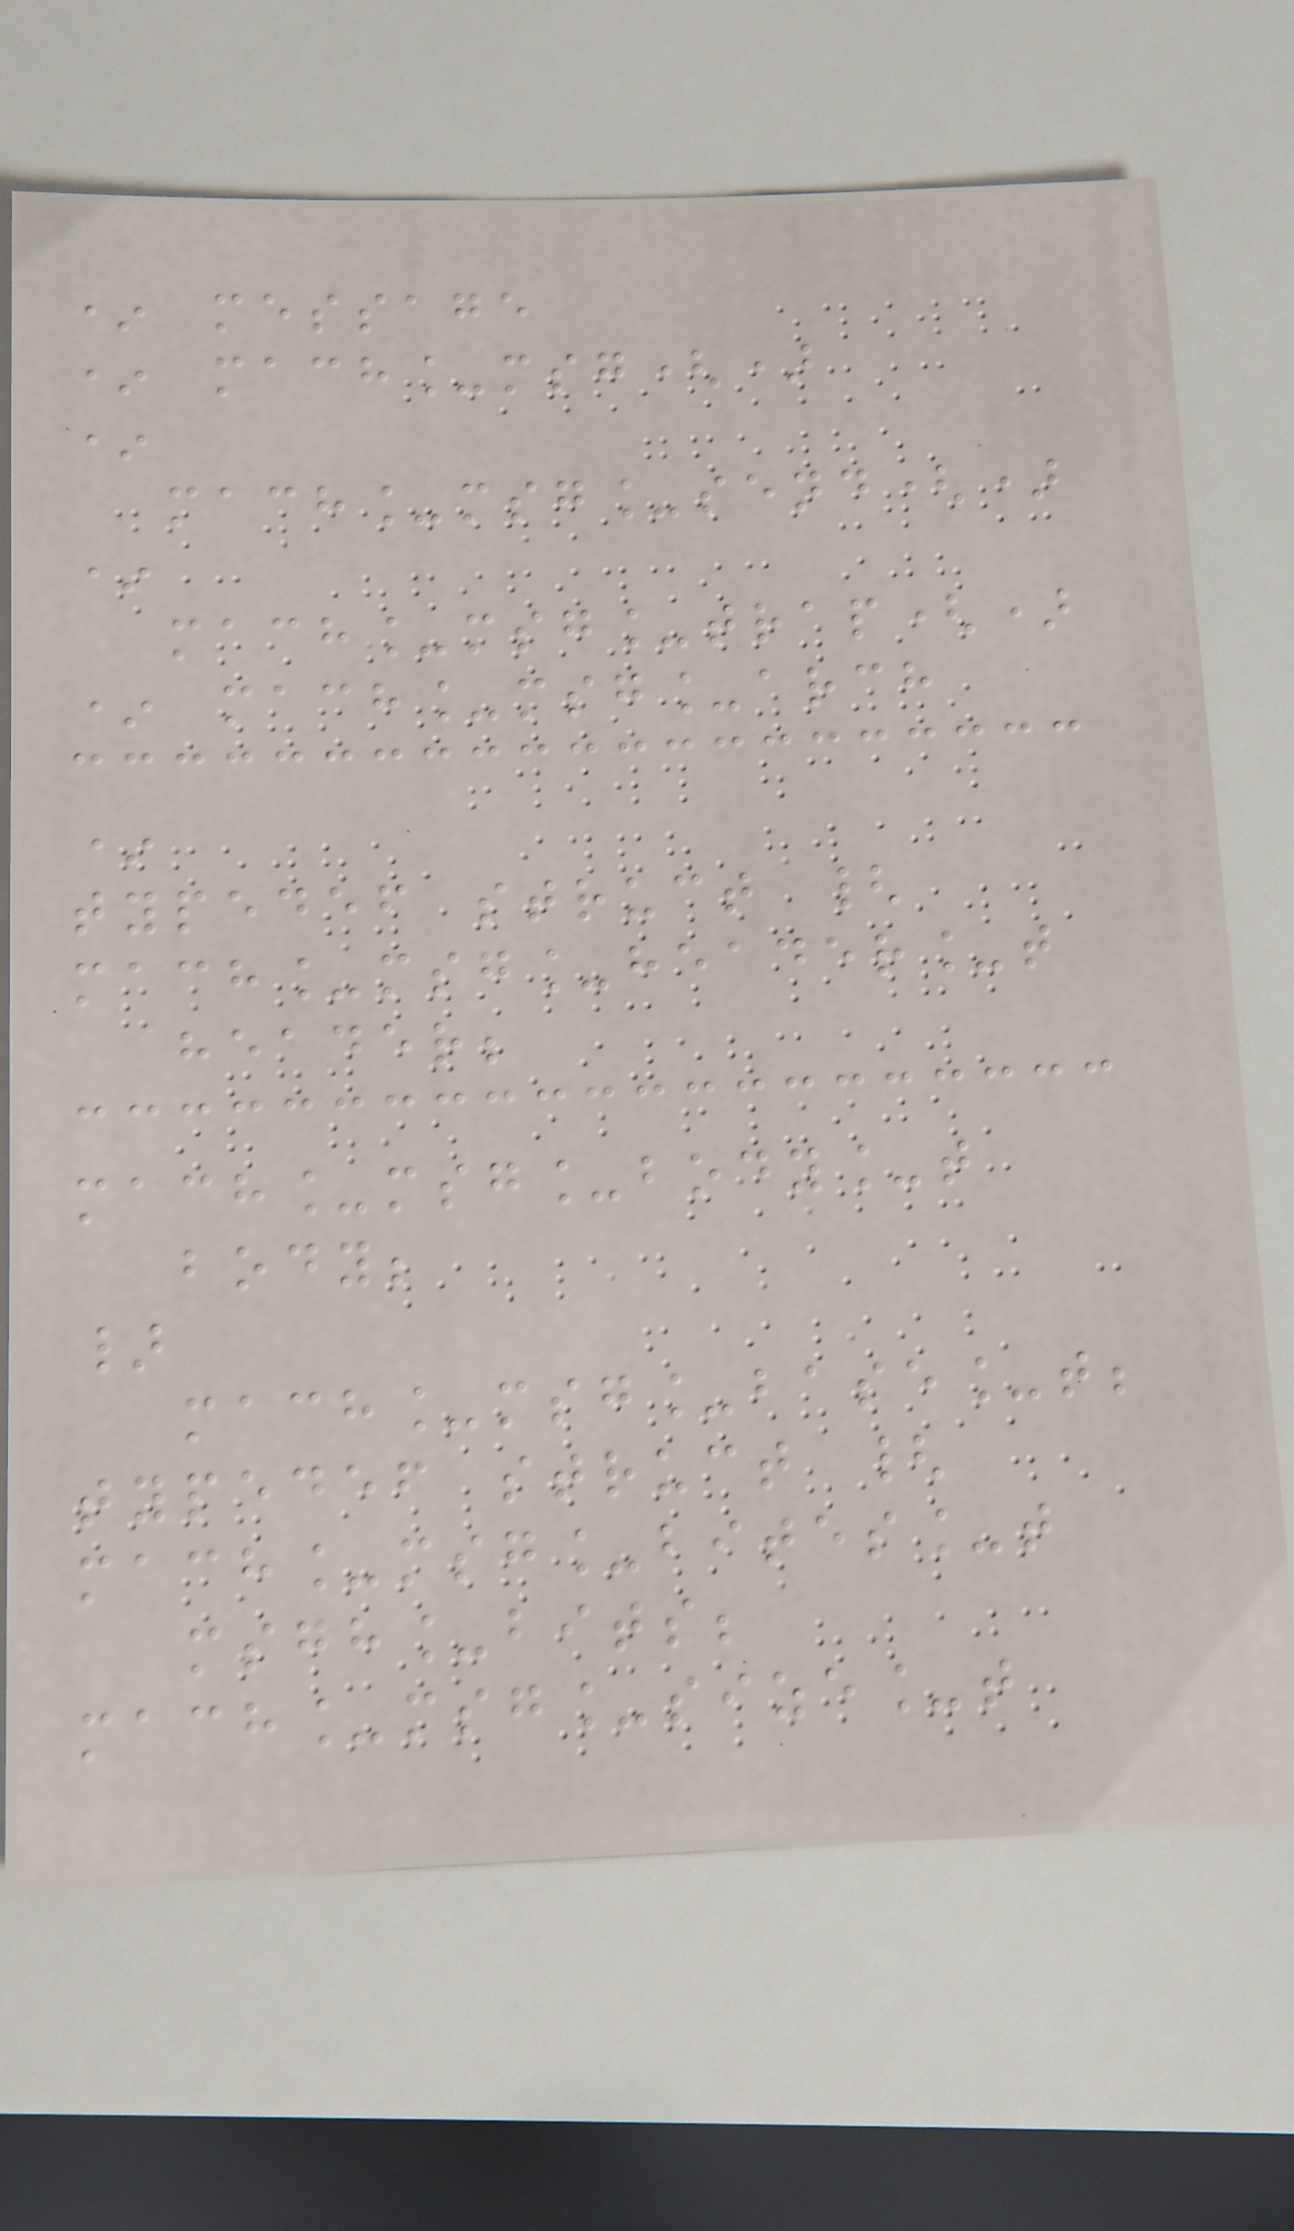* message
* mach_msg()
*
mach_msg_send()
*
mach_msg_trap()
* mach_msg_arch
*
typedef struct {
mach_msg_header_t
header;
mach_msg_body_t
body;
}
mach_msg_base_t;
typedef struct {
mach_msg_bites_t
msgh_bits;
mach_msg_size_t
